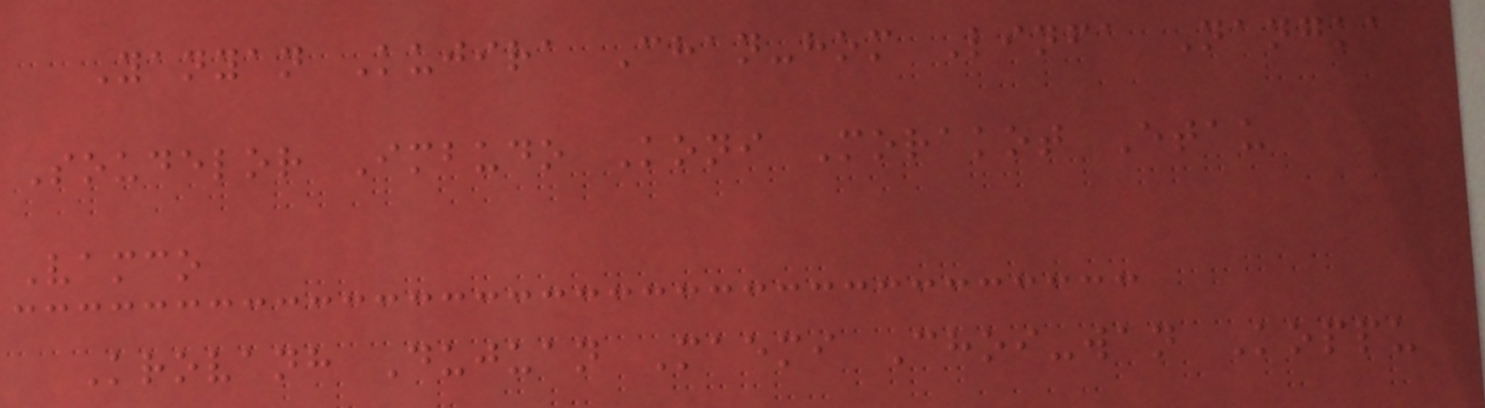Yanyan Kujira Chan-hom Linfa Nangka
Soudelor Imbudo Koni Morakot Etau
Vamco
Krovanh Dujuan Maemi Choi-wan Koppu
